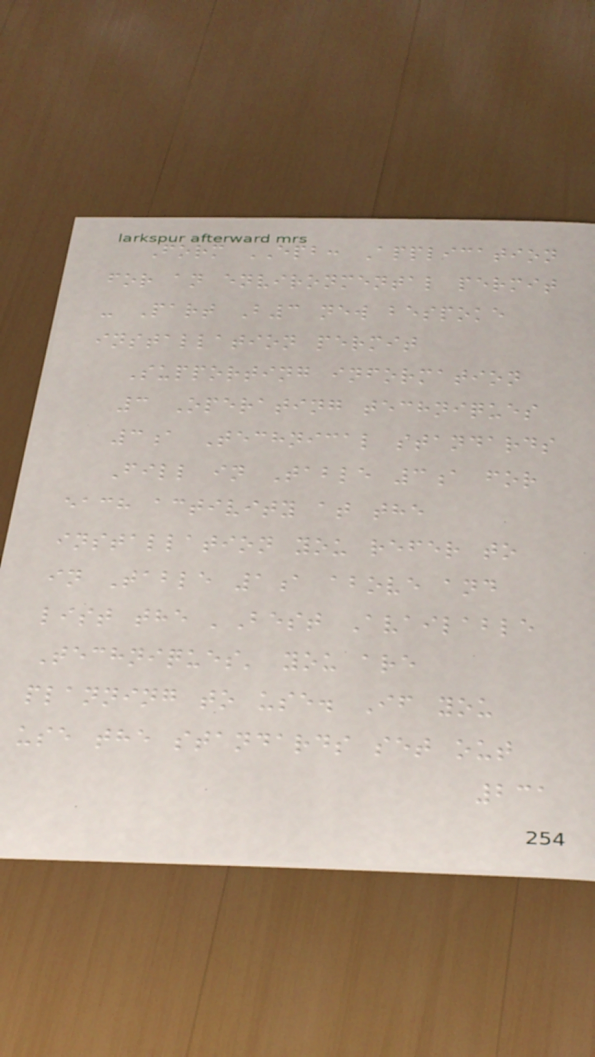Form EPB: Application
for an environmental permit
- Part B3 new bespoke
installation permit
Supporting information
3 Operating techniques
3a Technical standards
Fill in Table 3a for
each activity at the
installation you refer to
in Table 1a above and
list the 'Best Available
Techniques' you are
planning to use. If you
use the standards set out
231
